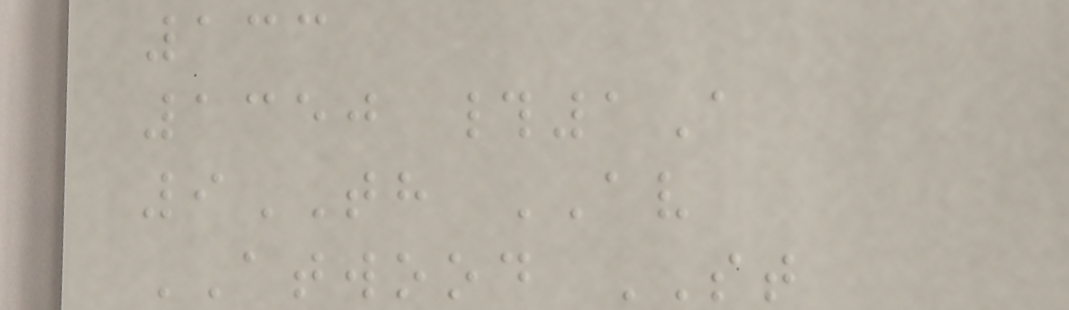133
1350 #1A
9TH AV
ATWOOD ST
